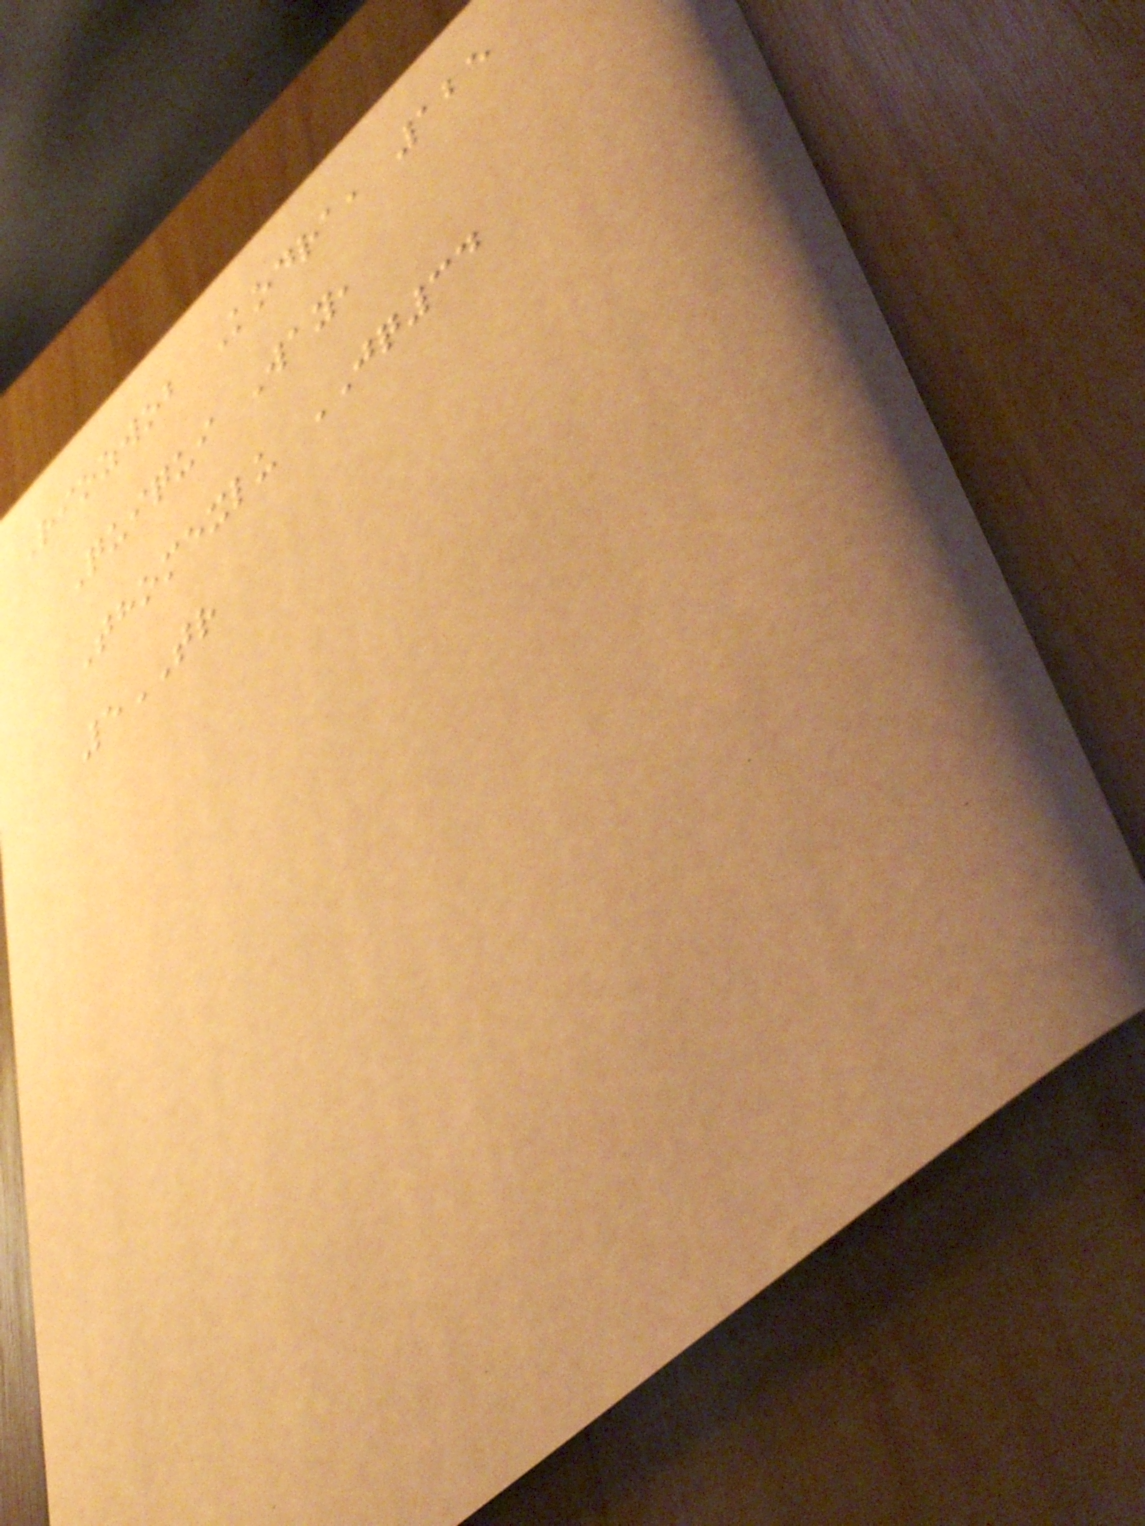Riozwob Kodra, 125
Quiqui Way,
Thomexlu JQ34
5TR
